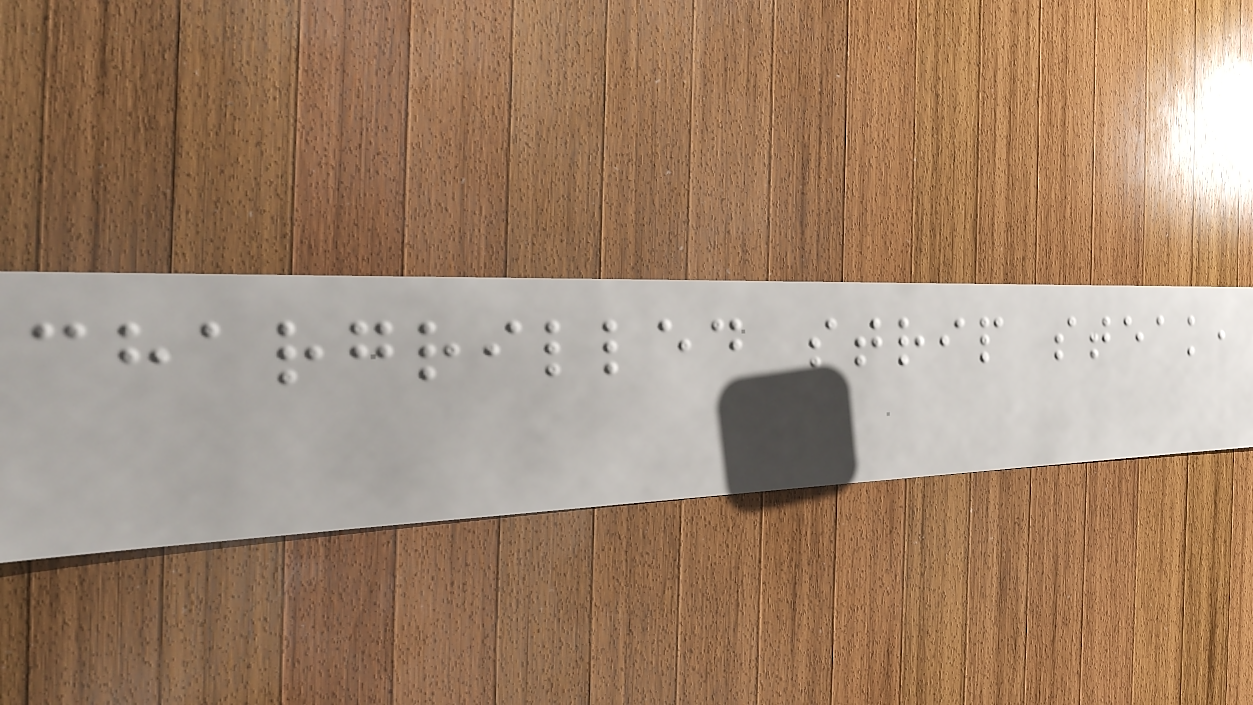chargrilled strip steak,
